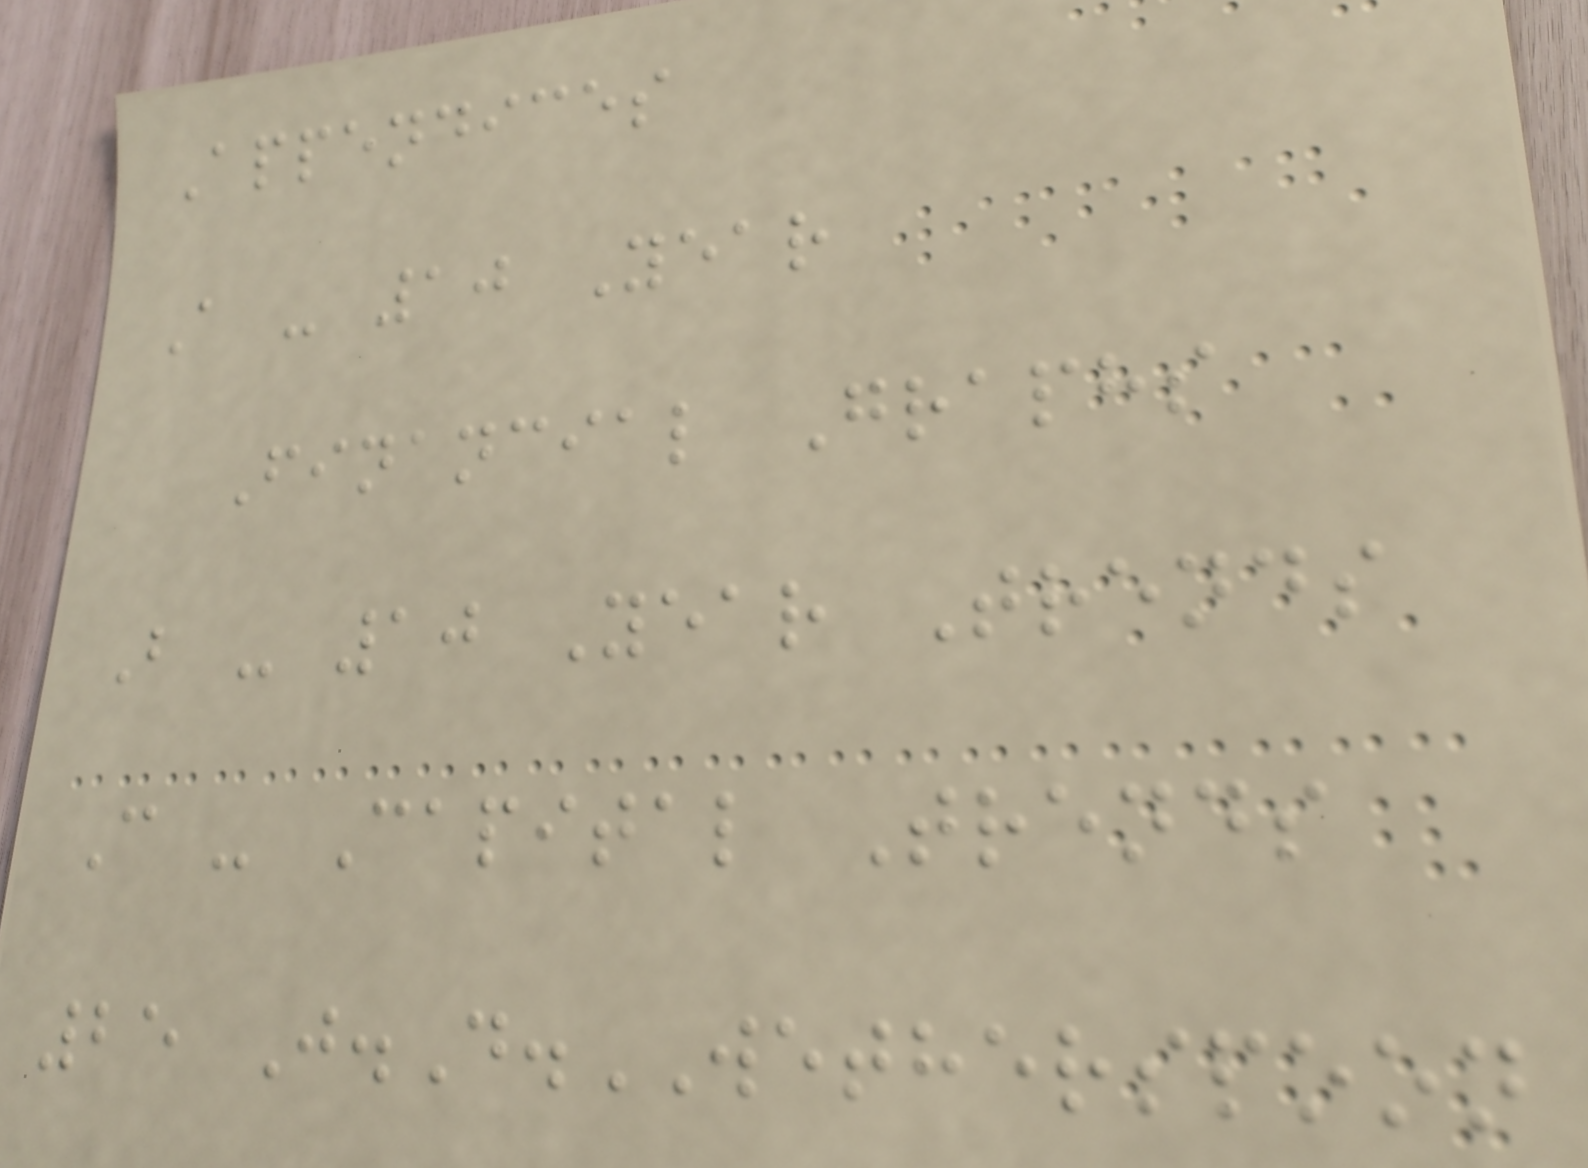Appendices
A - 10 Year
Financial Graphs
B - 10 Year Trends
C - Capital Trends
25 J.D.WETHERSPOON
